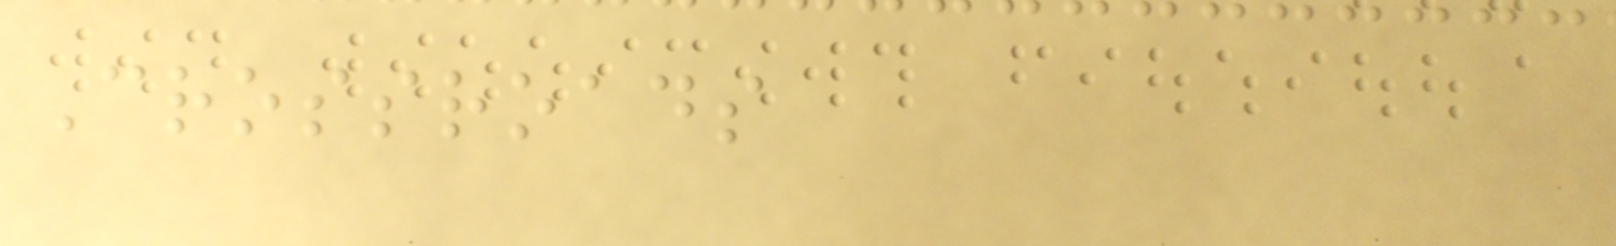Crossroads
